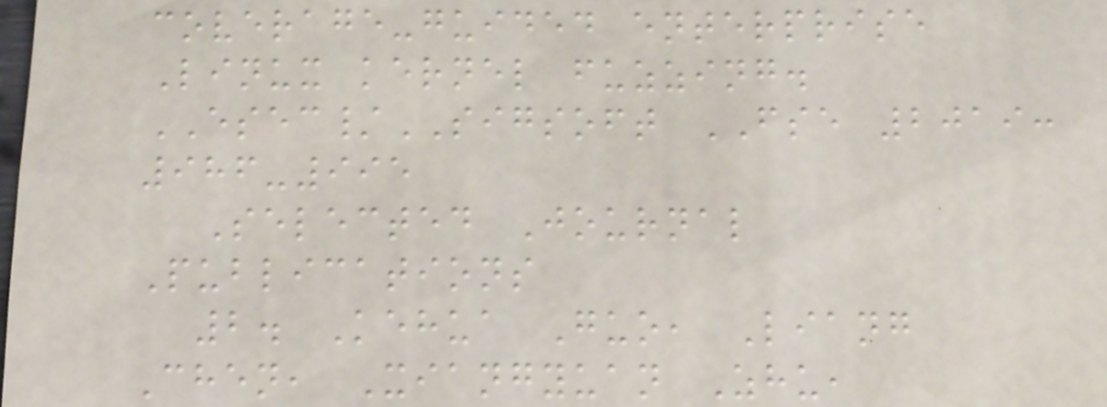coverage-guided enterprise
Linux kernel fuzzing.
ESEC/SIGSOFT FSE 2019:
986-995
Selected Journal
Publications
2. Kehua Guo, Liang
Chen, Xiangyuan Zhu,
